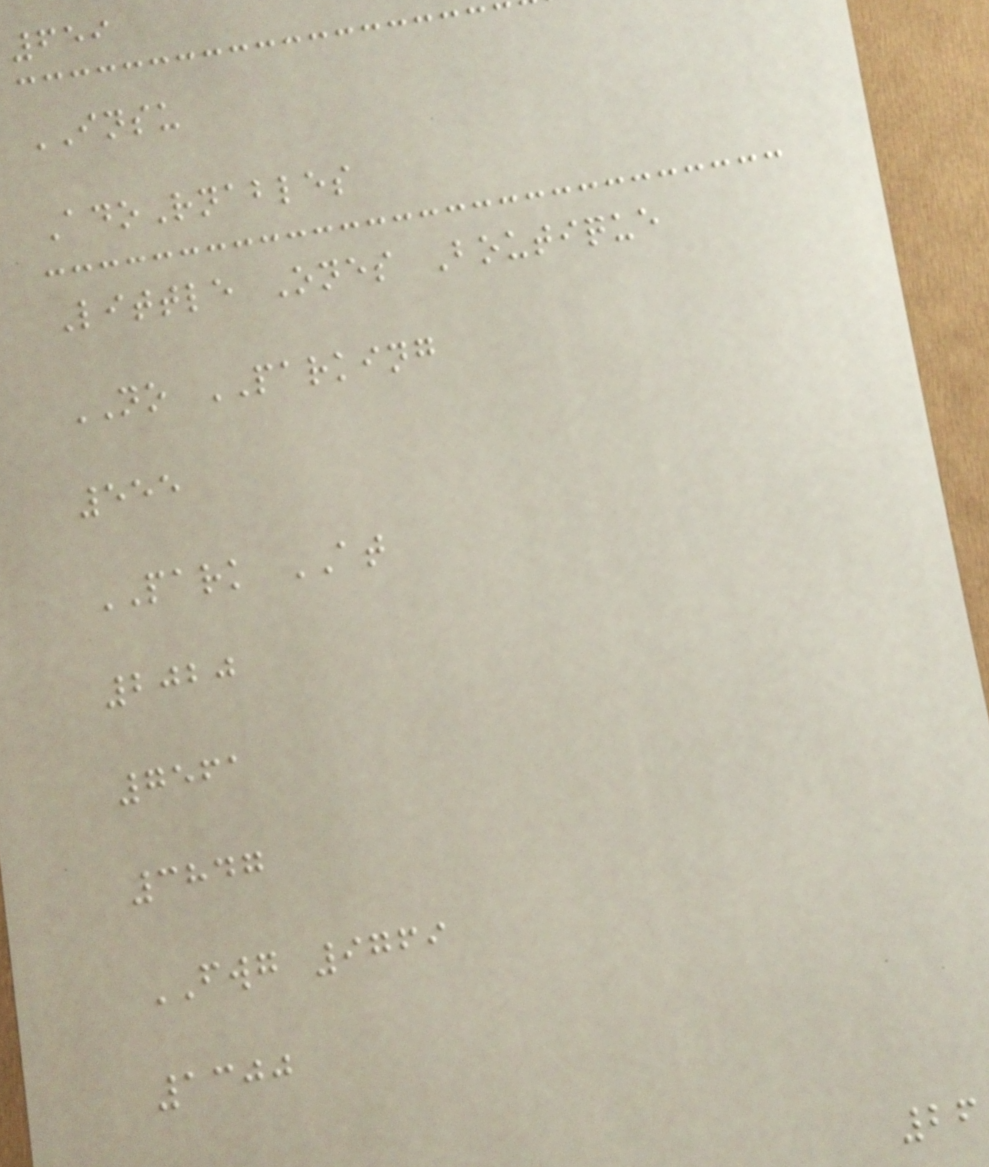659
INSU
AdoRnables
Little Ones Boutique
NO PARKING
555
PARK AT
2020
7561
3847
FWG 9769
1300
26
